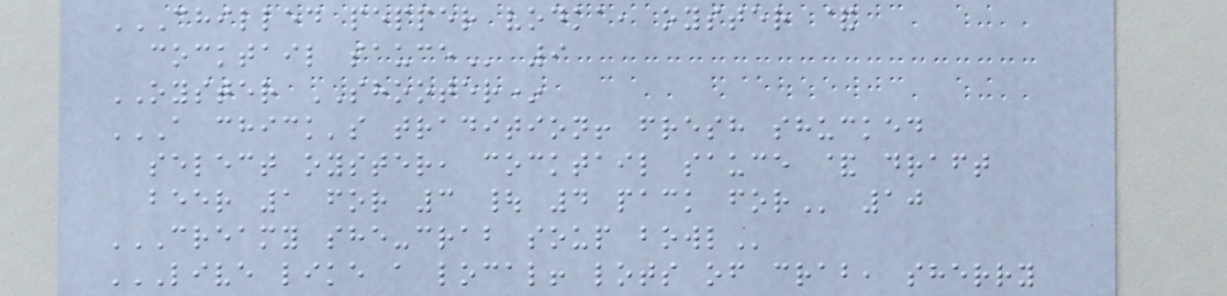CHILLED PEPPER VODKA, OYSTER &
COCKTAIL SAUCE 9
OYSTER SHOOTER*
A CHICK'S TRADITION! FRESH SHUCKED
SELECT OYSTER, COCKTAIL SAUCE & DRAFT
BEER 1 FOR 3 | 4 PACK FOR 10
CREAMY SHE-CRAB SOUP BOWL
LIVE LIKE A LOCAL! LOTS OF CRAB, SHERRY
